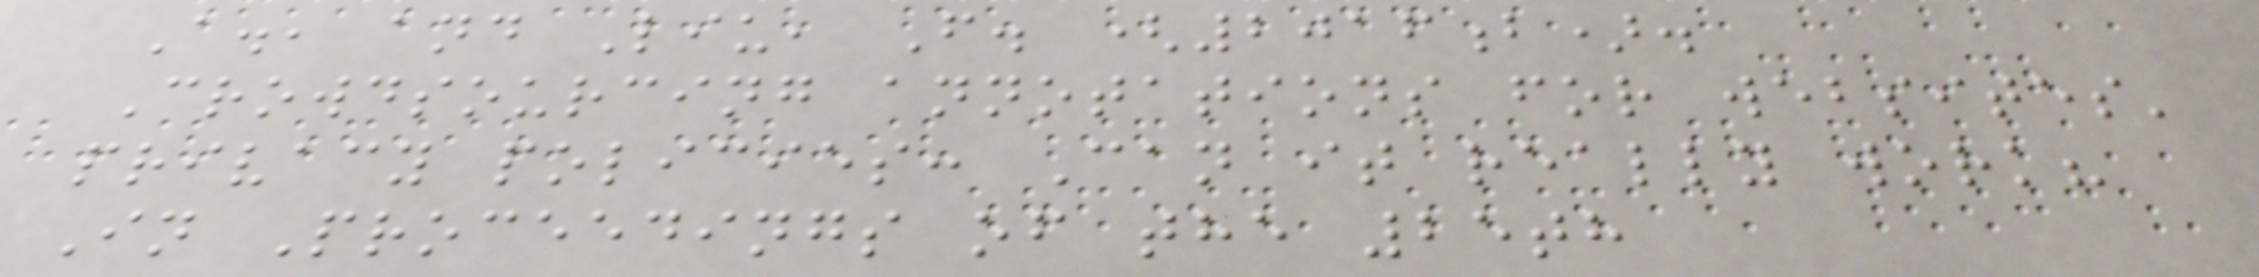A., and Liu, F. (2016b).
Crowdsourcing annotations for websites'
privacy policies: Can it really work?
In Proceedings of the 25th
